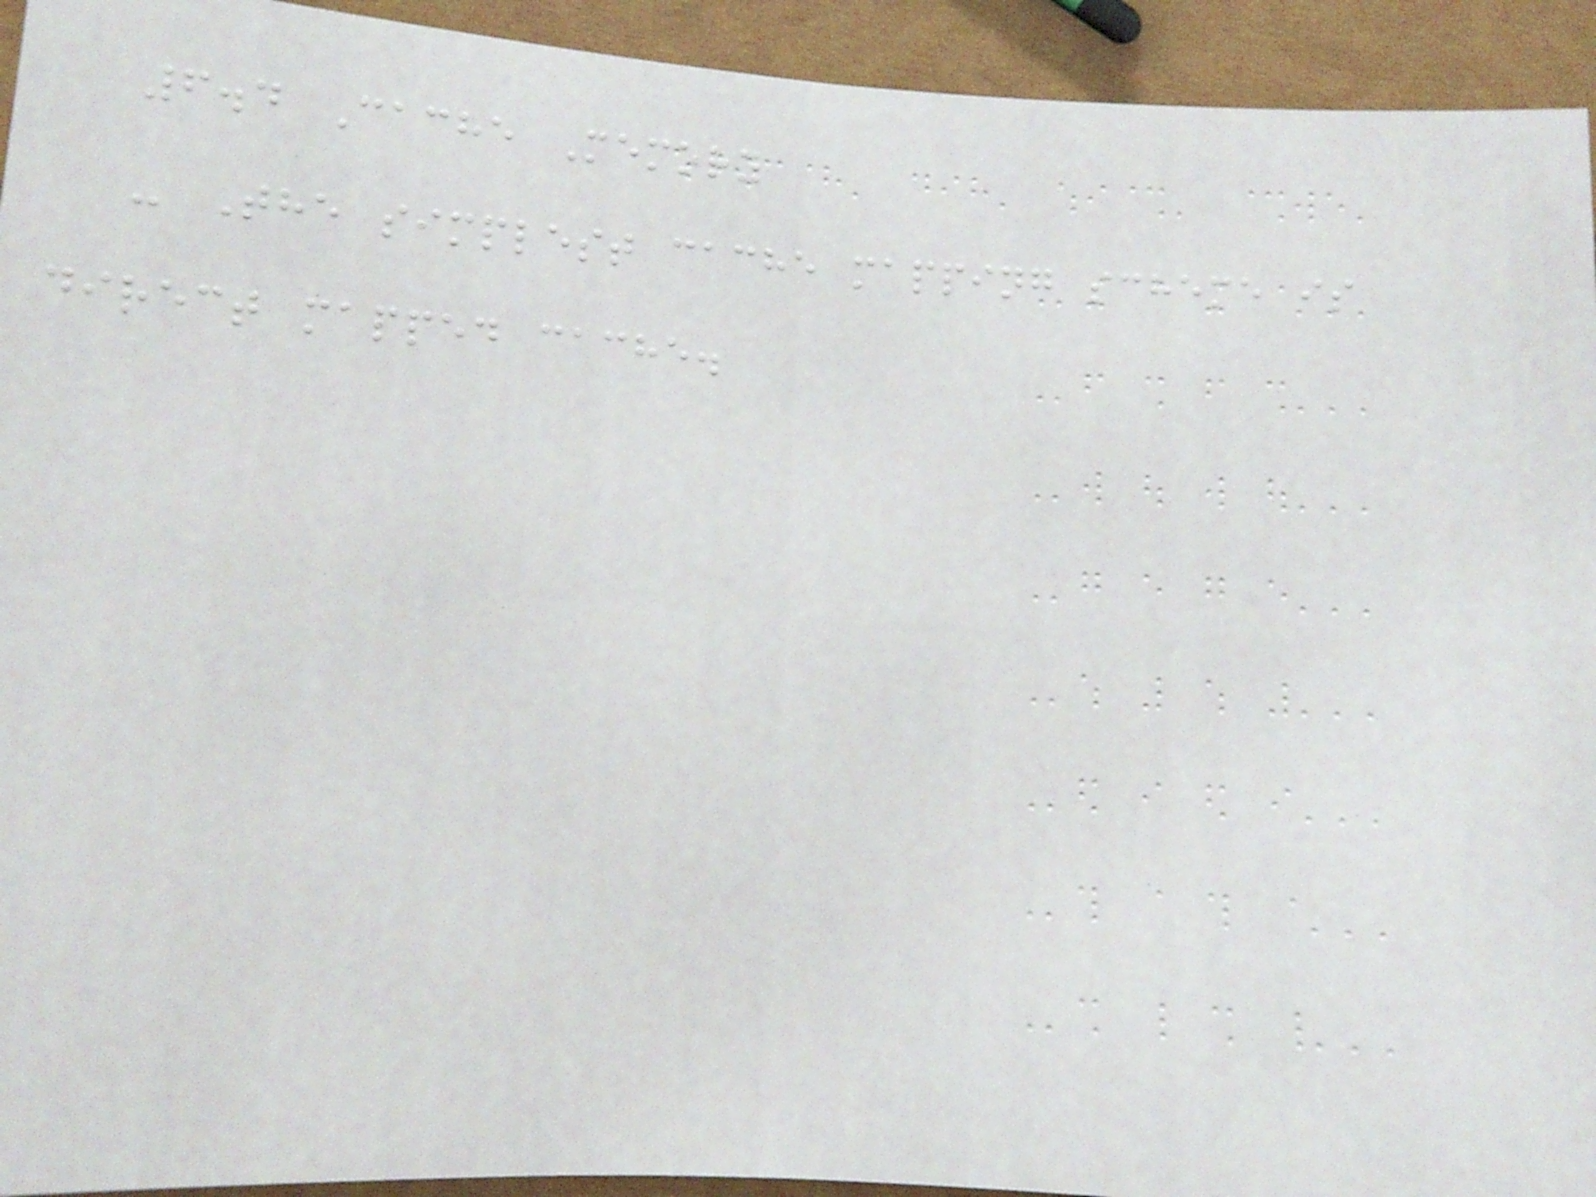6.4 Cache Memory
- The simplest cache mapping scheme is
direct mapped cache.
